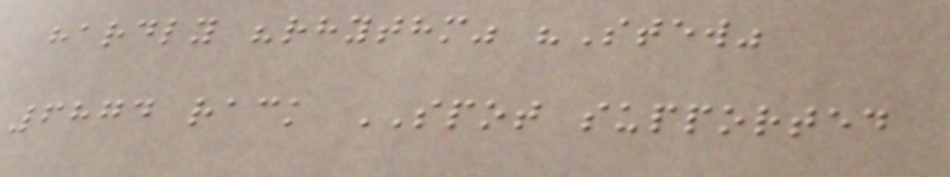hardly "rhythm" "Stew"
6874 rack SPOT supported
